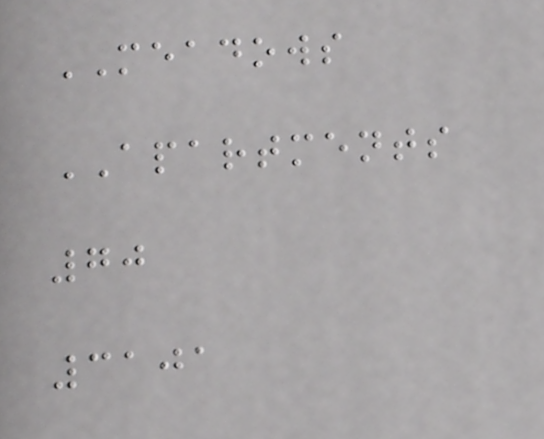MEADOWS
APARTMENTS
70
3101
